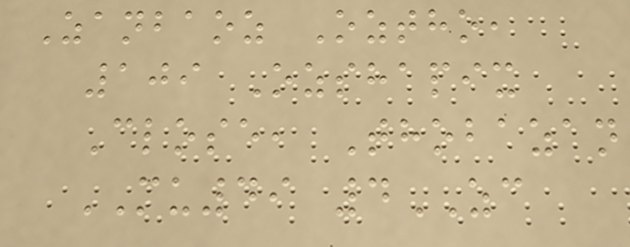Zanbaoz Oztho,
109 Ozshapix
Close, Thobazan
MU49 4ZC
